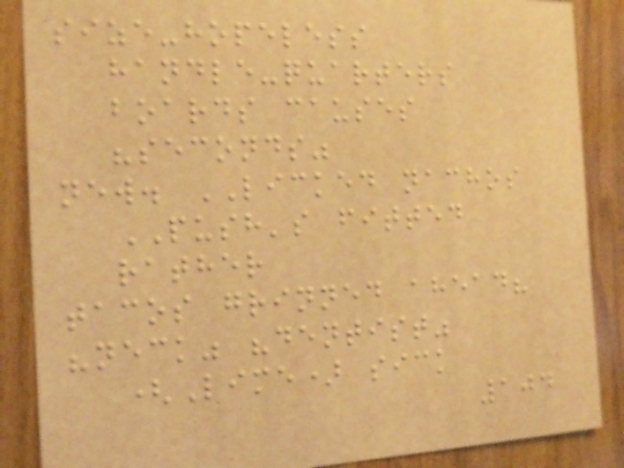size-hopeless
handle-quarters
boards causes
"seconds"
new. LICKED nachos
PUSH's fitted
rather
tacos grinned ahead?
"neck" "dentist"
(Lime) sick
104
